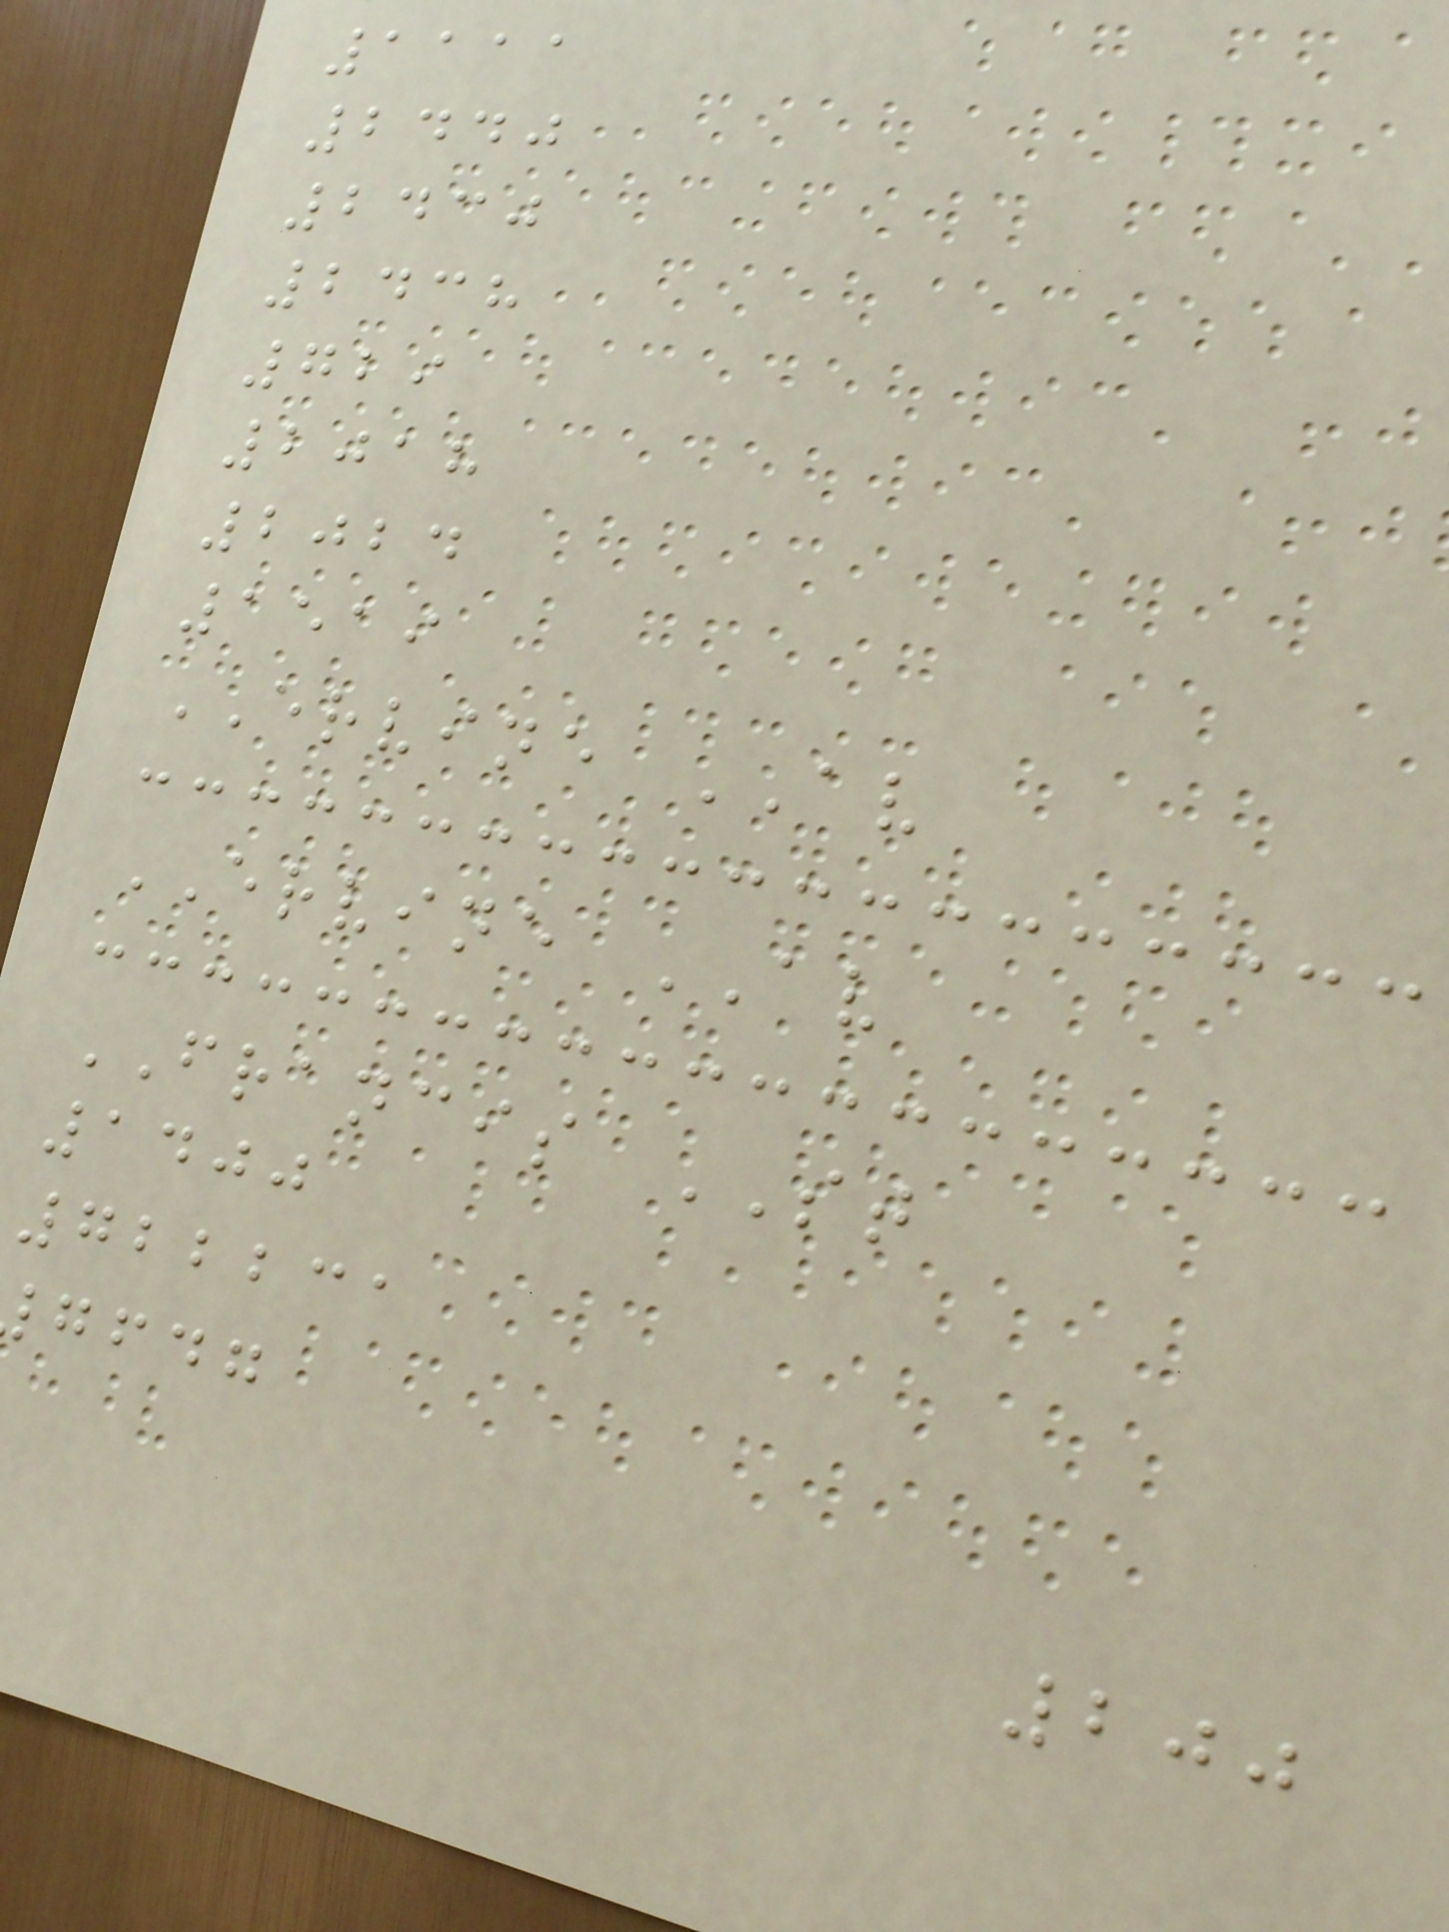1111
2440
2430
2438
729
2018
2024
1519
ERVINE AV
ERVINE AV
FRANCIS ST
1400
722231
gfdg
200
